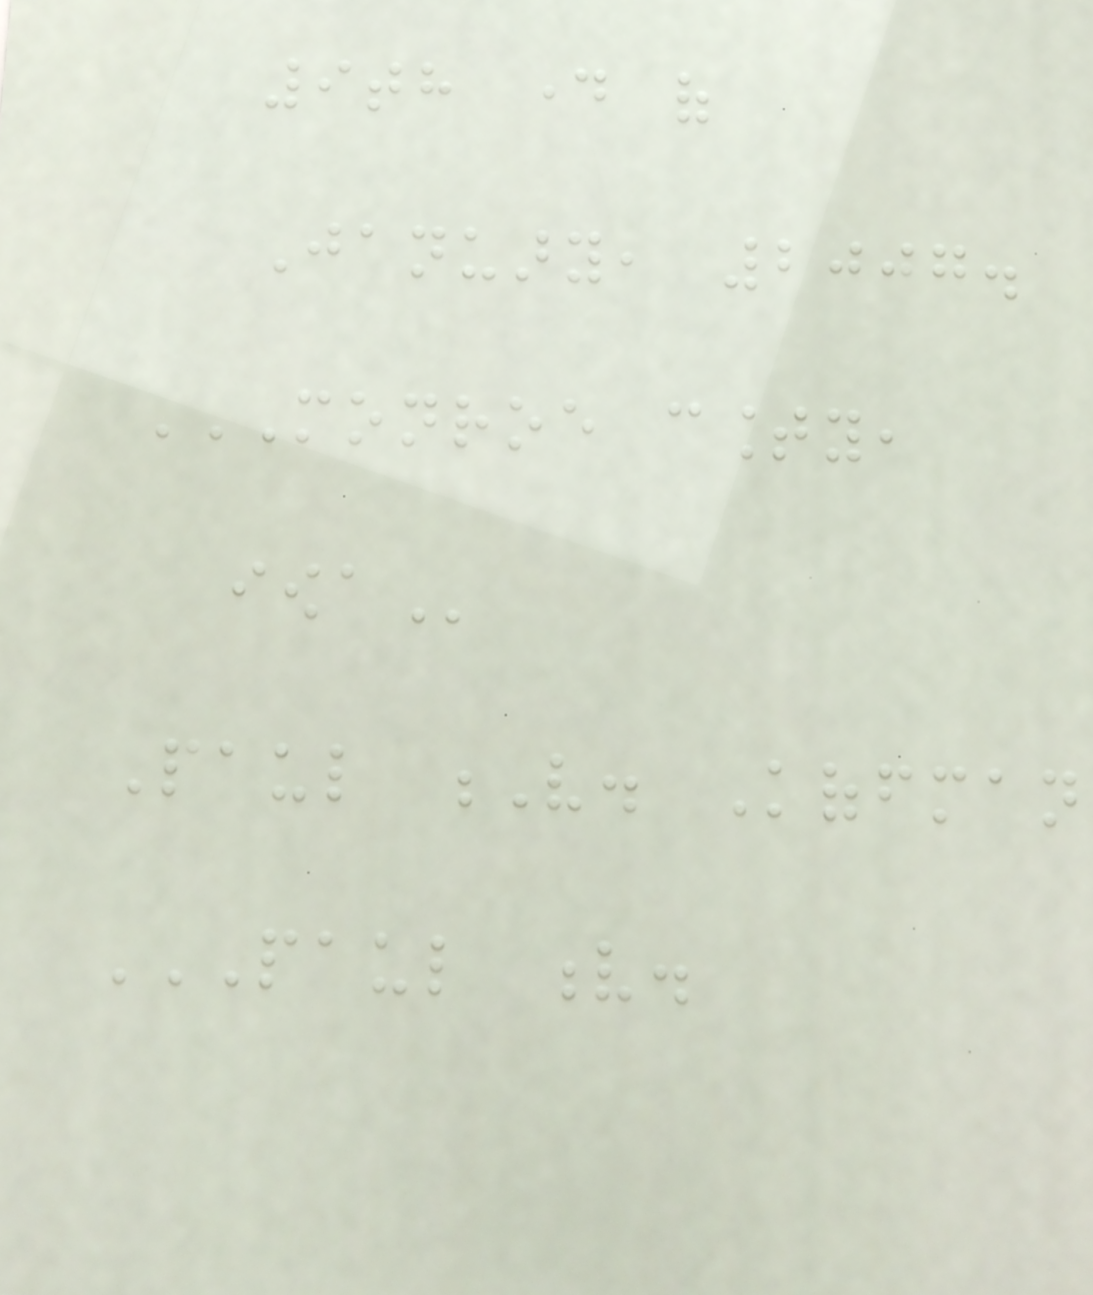9th day of
January, 2007.
MONROE COUNTY,
IOWA
Paul V. Koffman
PAUL V.
